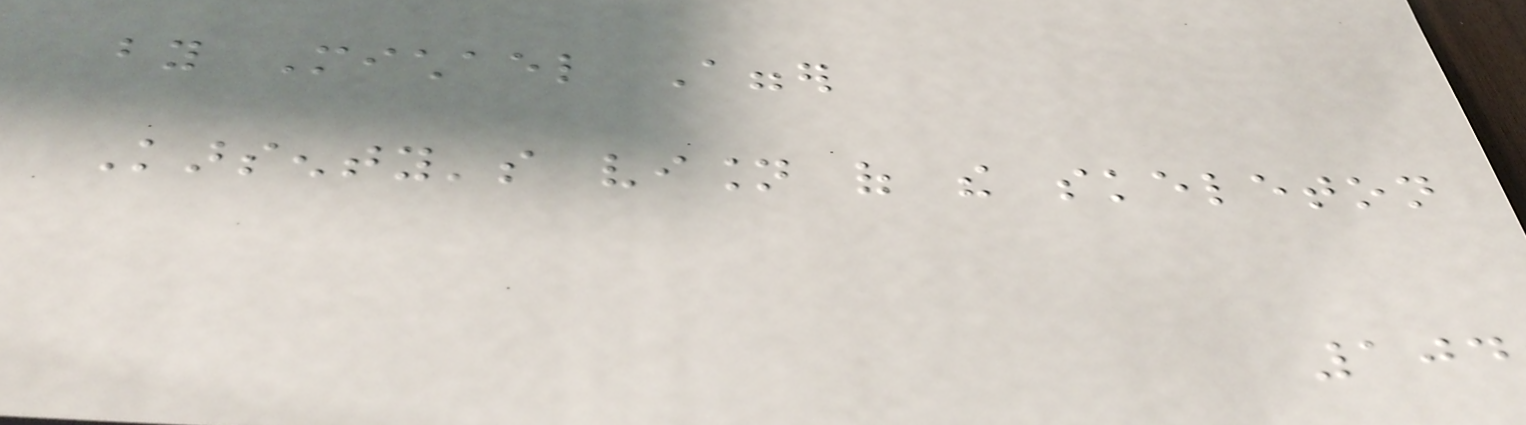by Michael Agger
Karsenty's vision of the skeleton
104
